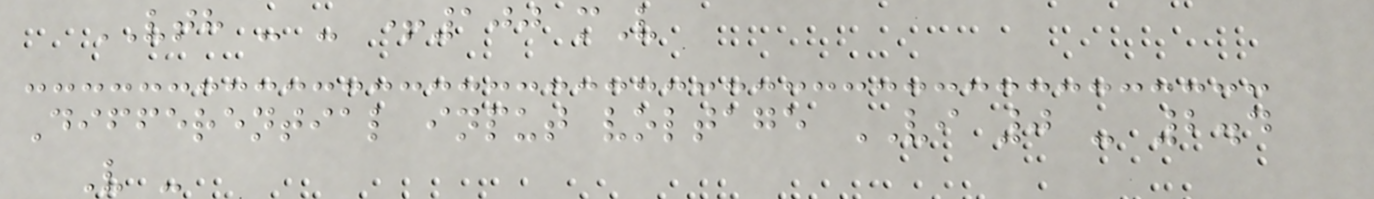VTH - - +100 mV
Differential input voltage VI 0 - 2.4
V -
